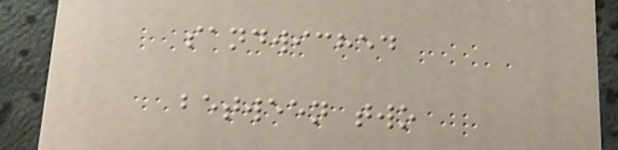sandwiched
between two
